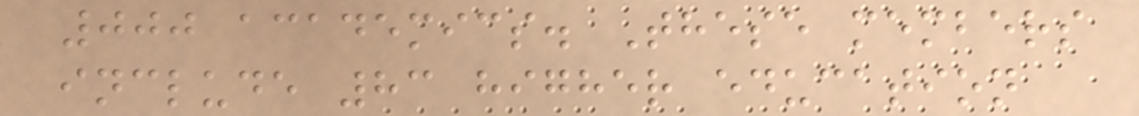000 academics. These members
include 83 higher education
